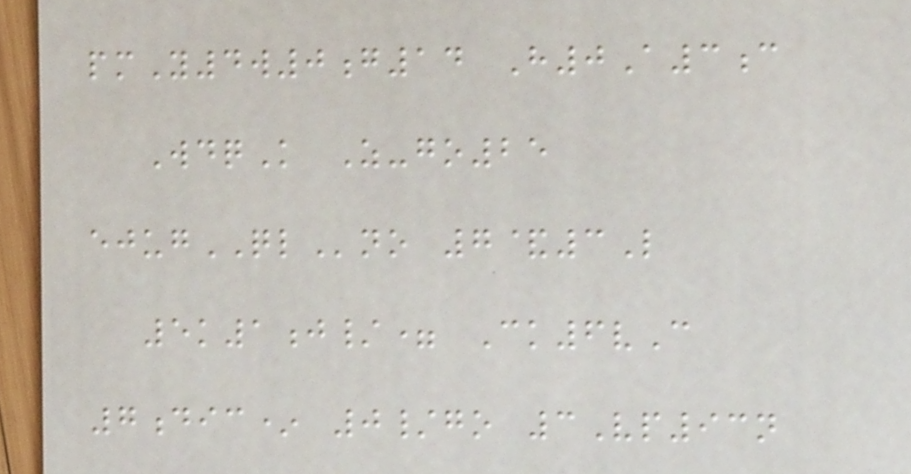pmY4w0g14 H0A3c
WdqK Z-go25
ejugQLno 7&3L
5k1j/= Ck6vC
7dic* 0/go 3Vp93n
